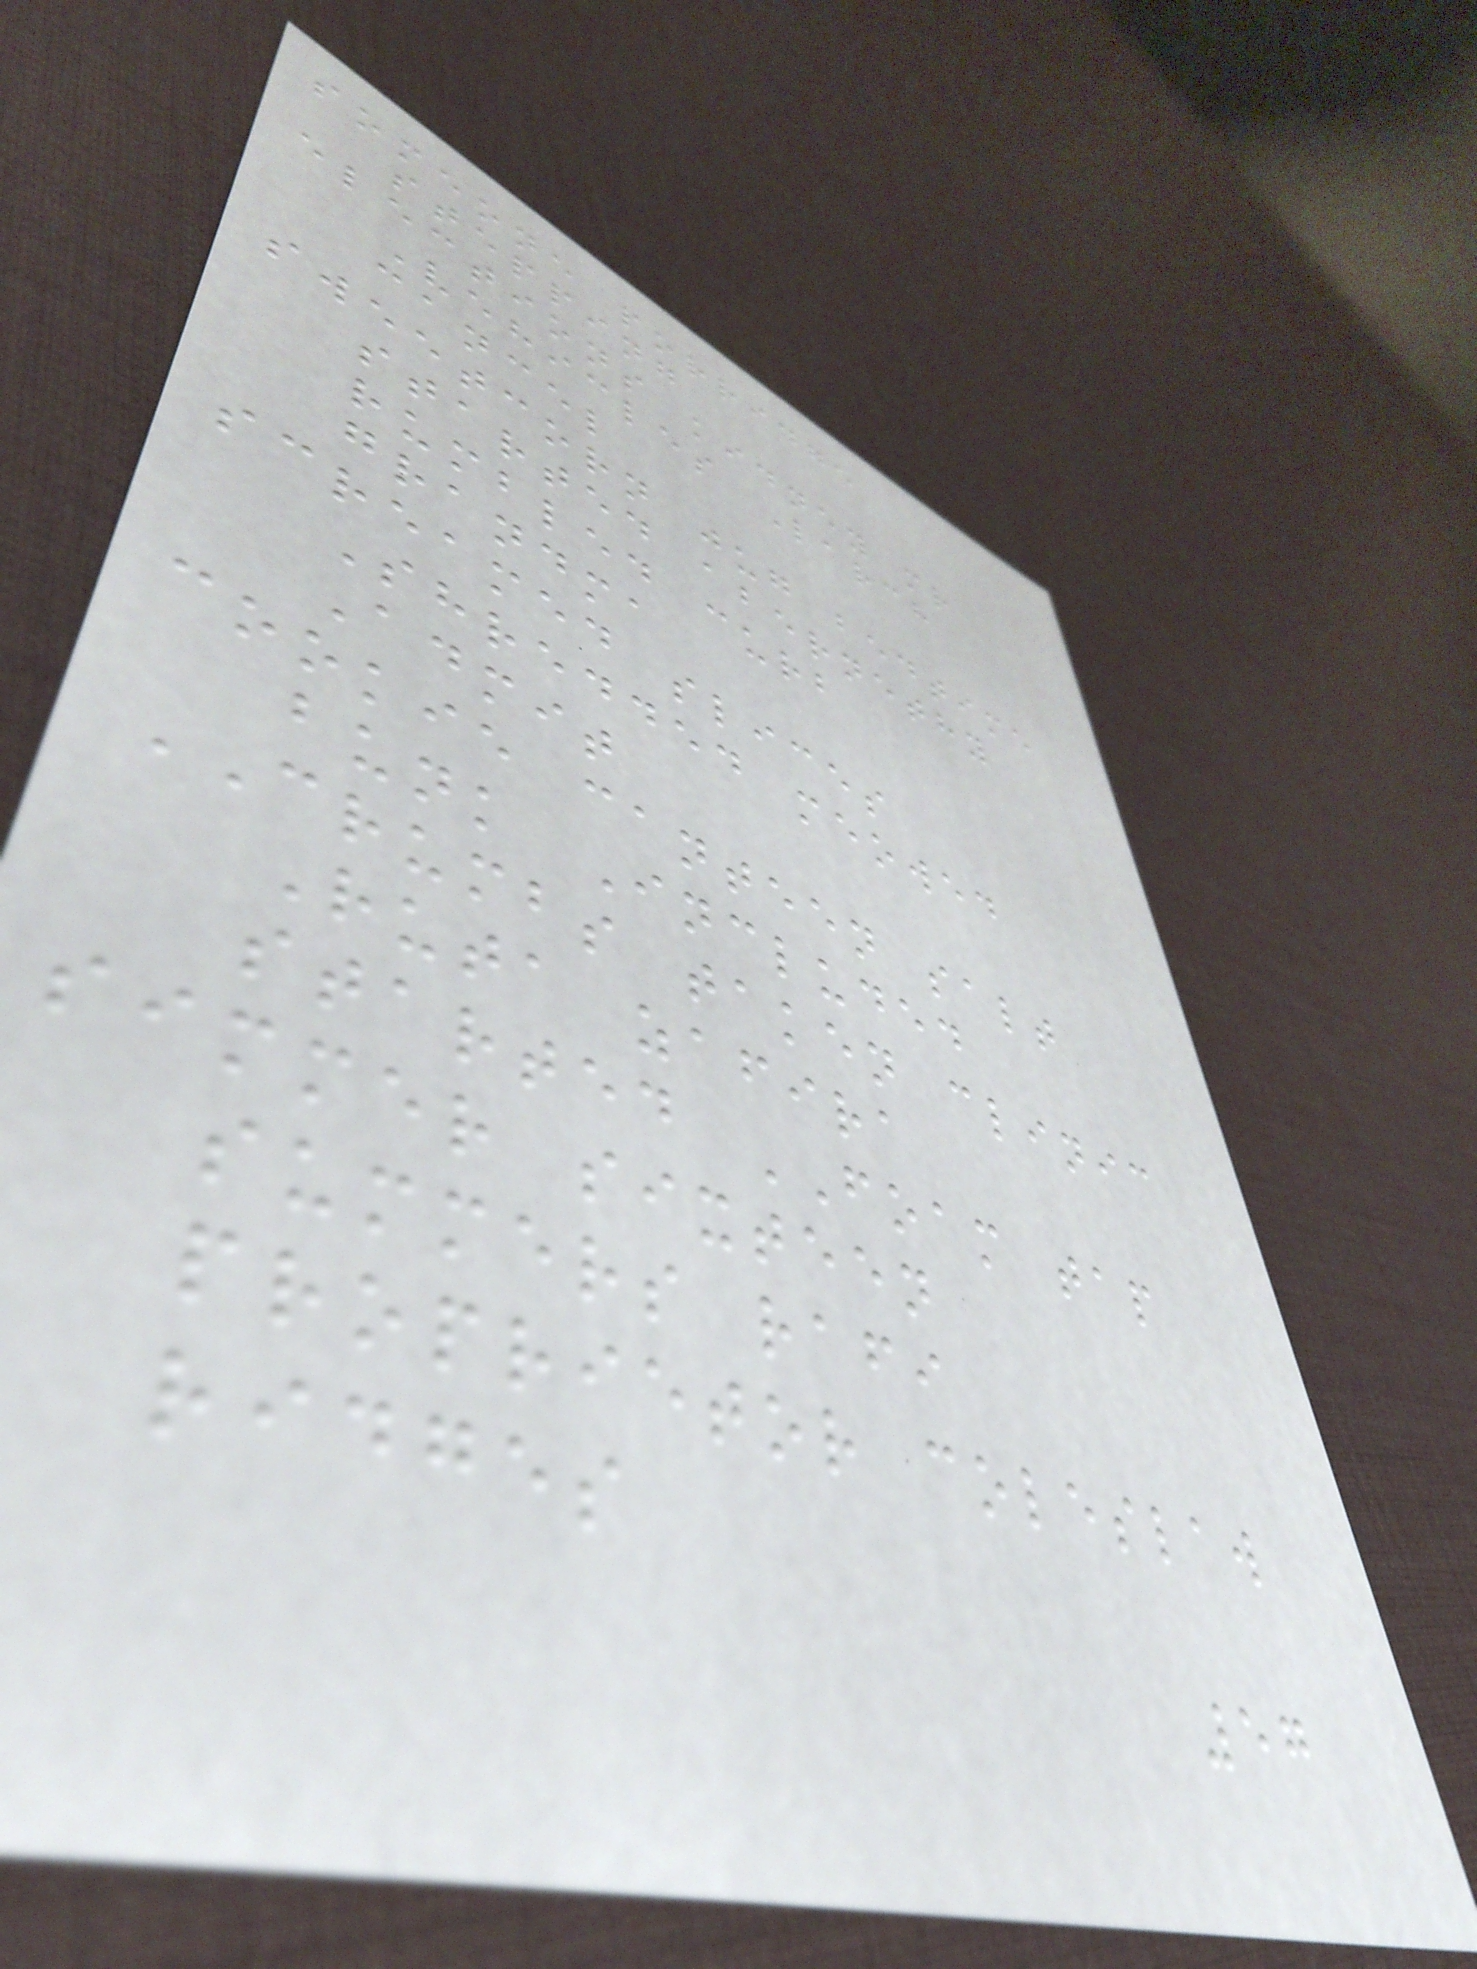someone porridge
stepping
elections kidney mr
Vehicles Larch
cancel
sweetcorn jug bedtime
started abernethy
rumbled curb
grandma
screamed slices
Shredded meowed
Admit
cookie canteen salt
bunk Included
CRUMBS taken clinic
Ruta zafira
started FOAM tap
simmer sixteen
summers rafi
proprietor coleslaw
ridges
57
